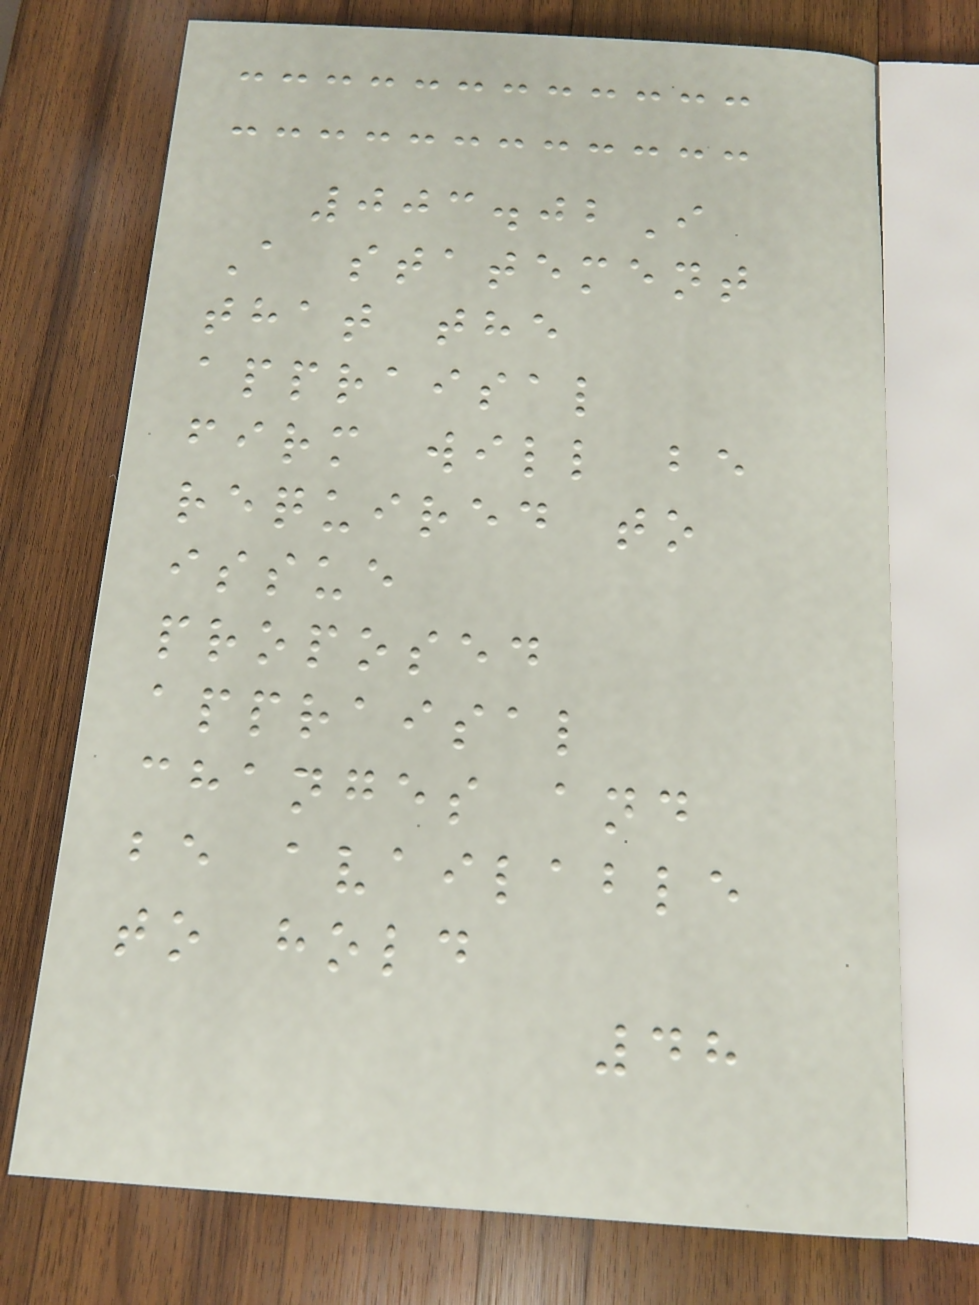003.02I
A statement
that the
appraisal
firm will be
required to
issue
proposed
appraisal
changes and
be available
to hold
48
